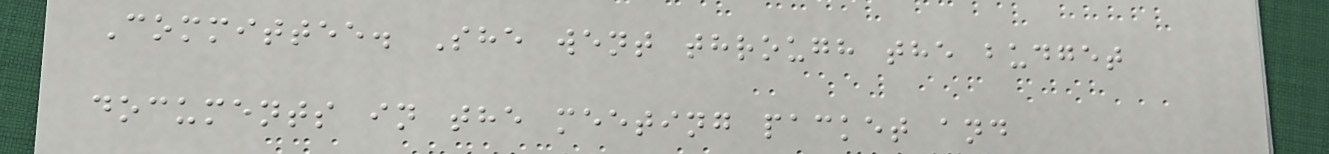Committee. She went through the budget
documents in the meeting packet and
